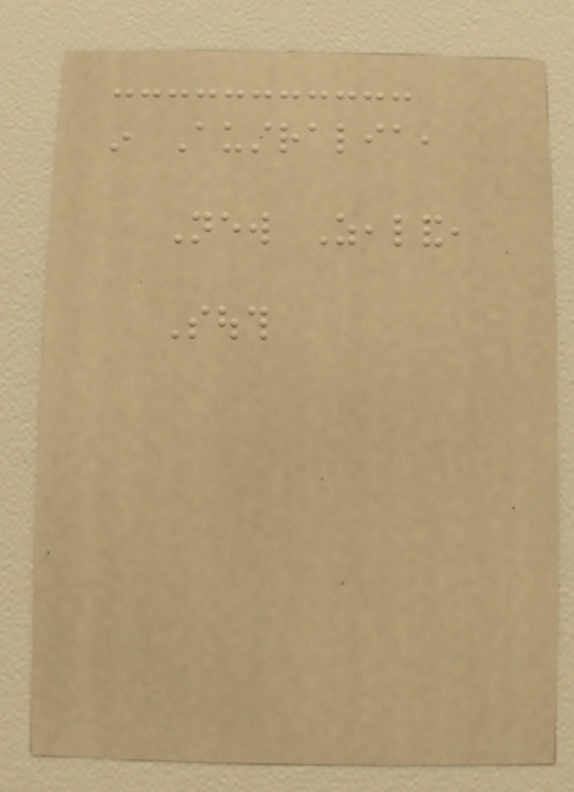in Australia,
New Zealand,
South
